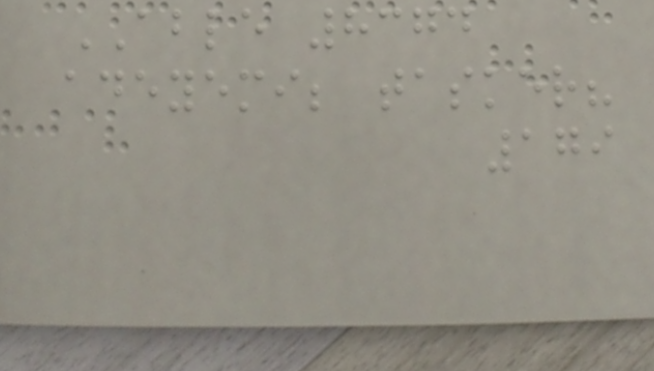ABLE 8374
adeyemi; tasker?
179
